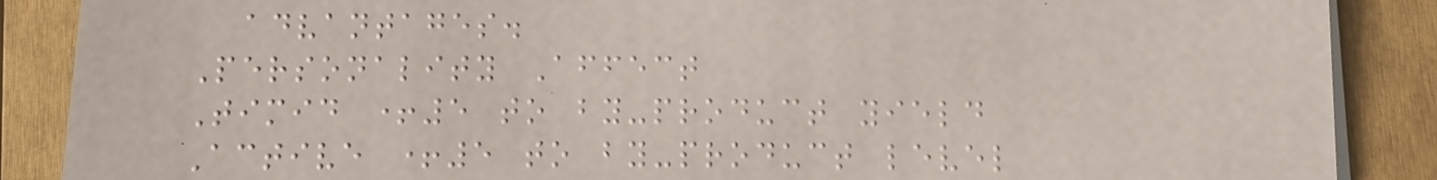advantages.
Personality Affect
Timid +5 to by-product yield
Active +5 to by-product level
